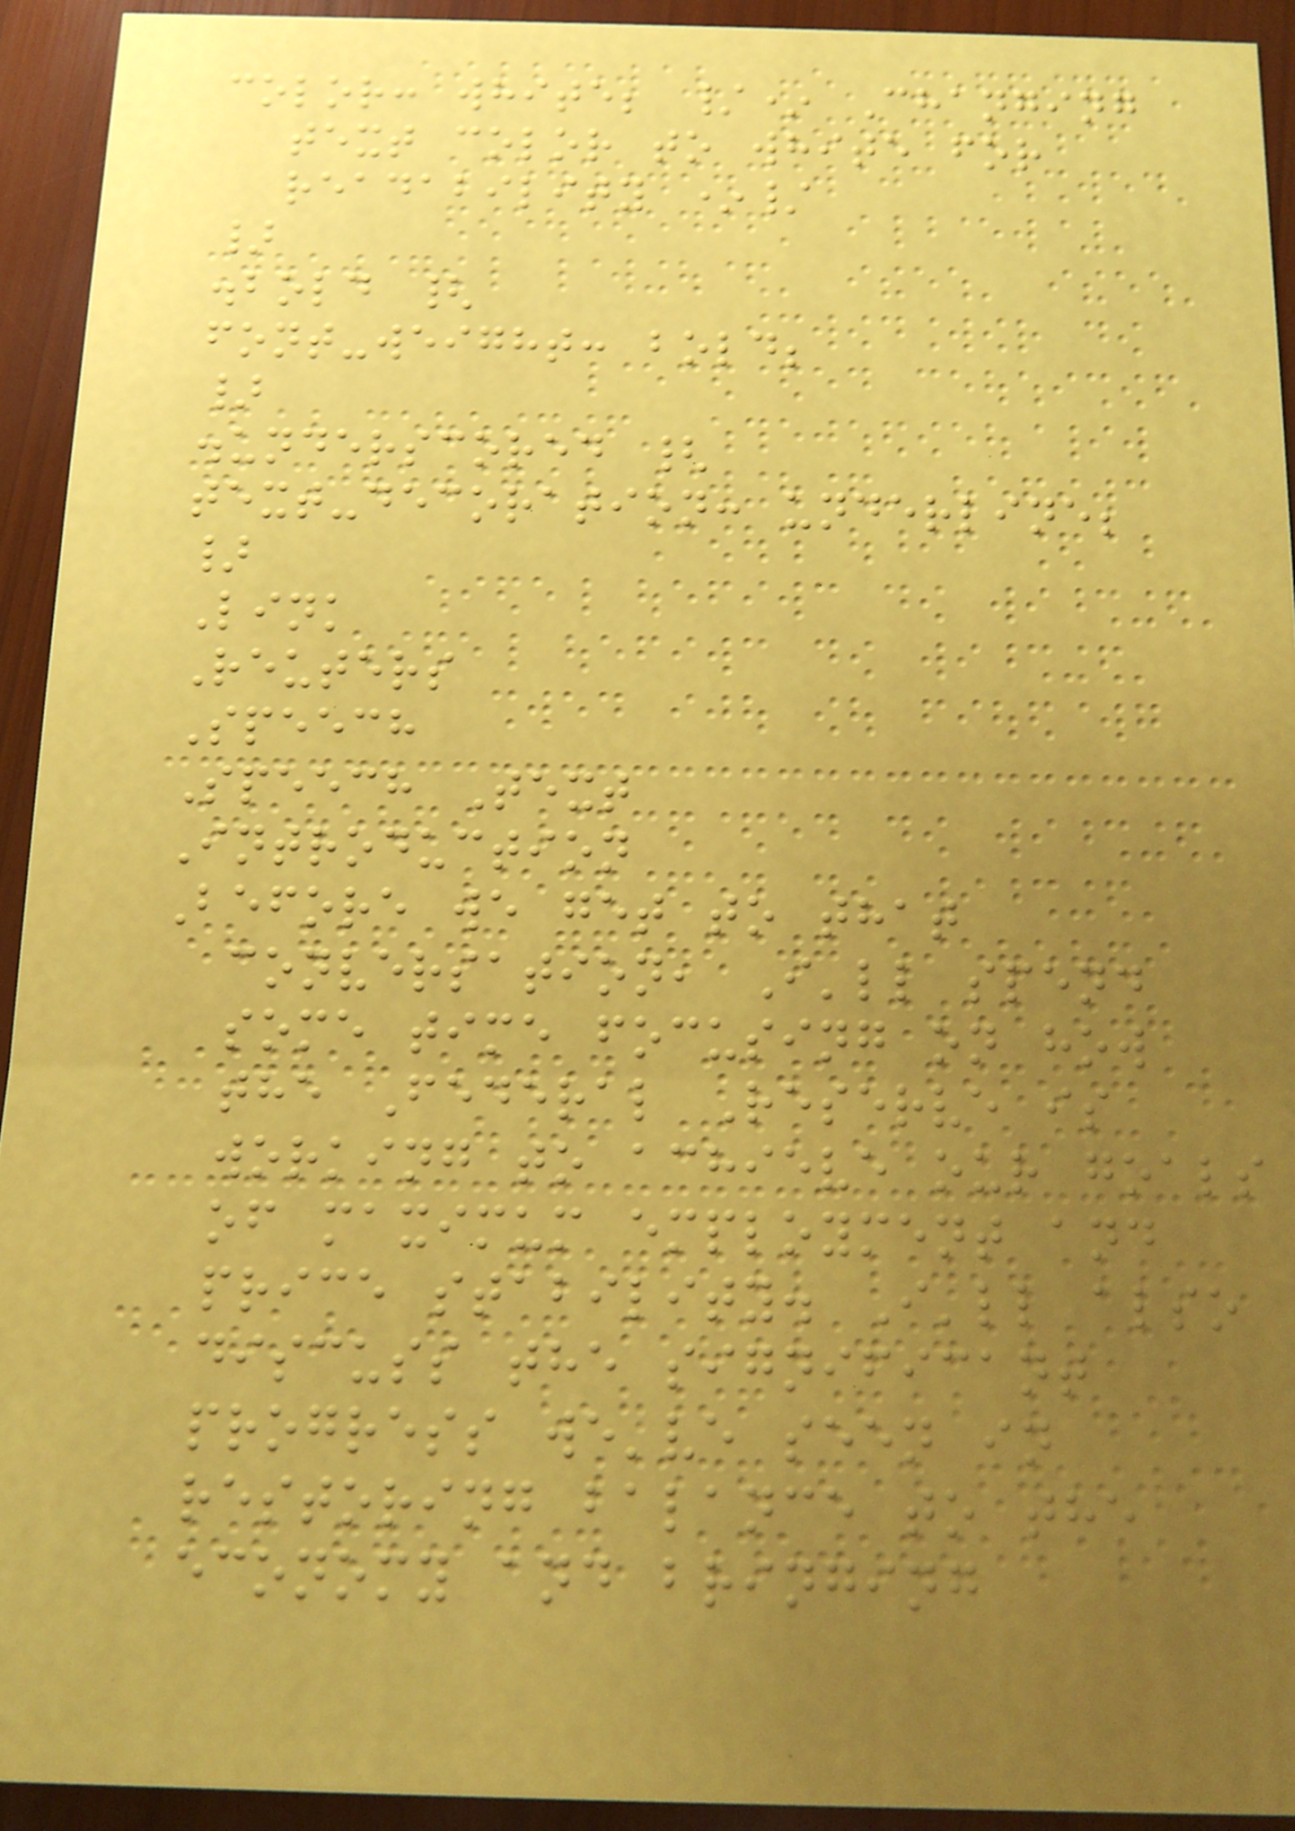color: white; /* Changing
text color to white for
readability */
}
.bold {
font-weight: bold;
}
.underscored {
text-decoration: underline;
}
Link
Reuters
Speech
Speech Text
Introduction
Before we get to that
conversation, I'll spend
some time focusing on how
the Federal Reserve is
working to achieve our goals
of maximum employment and
price stability. I'll also
discuss the significant
progress we've seen in
restoring balance to the
economy and bringing
